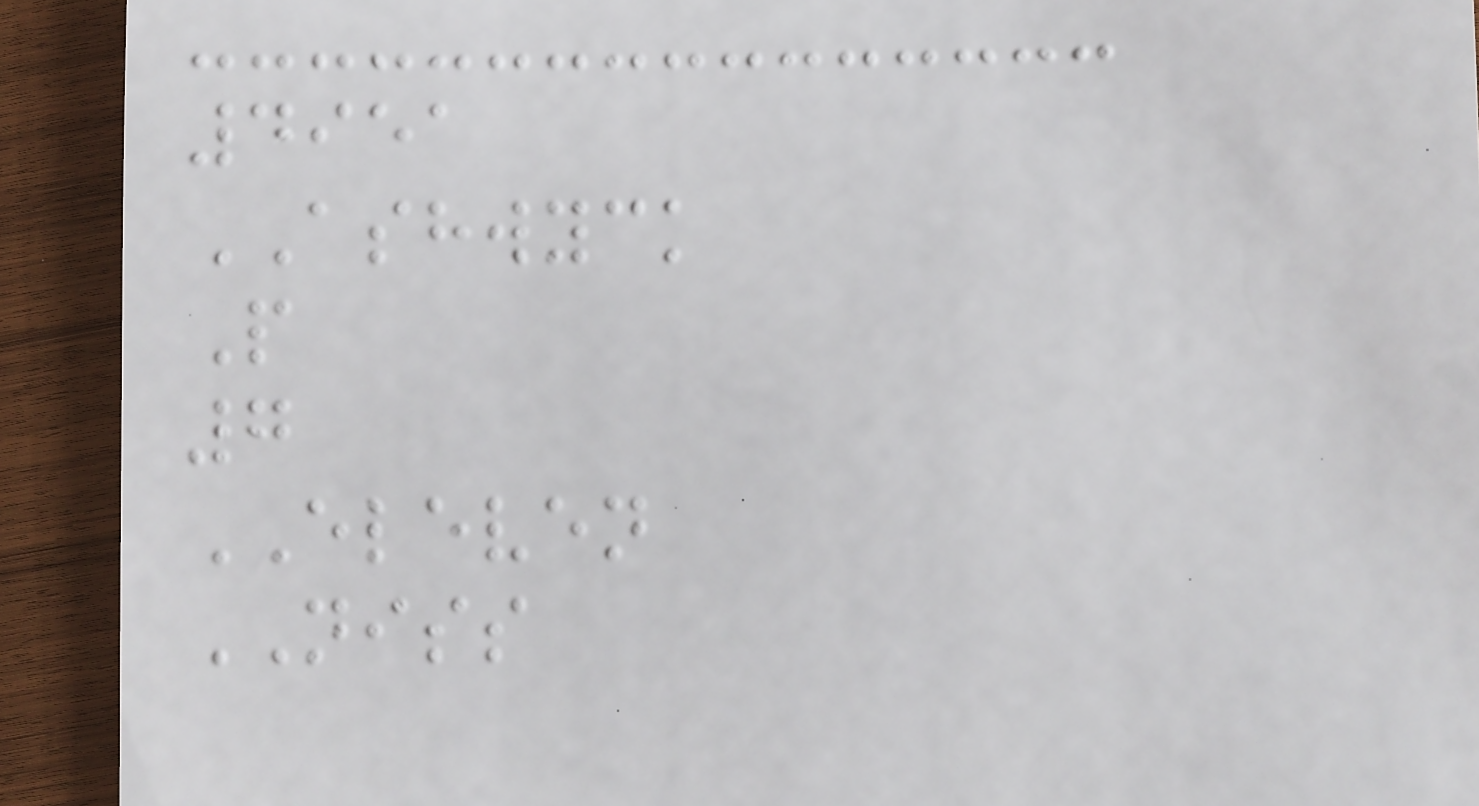4951
ASHWYCK
P
7
ELEVEN
NISS
